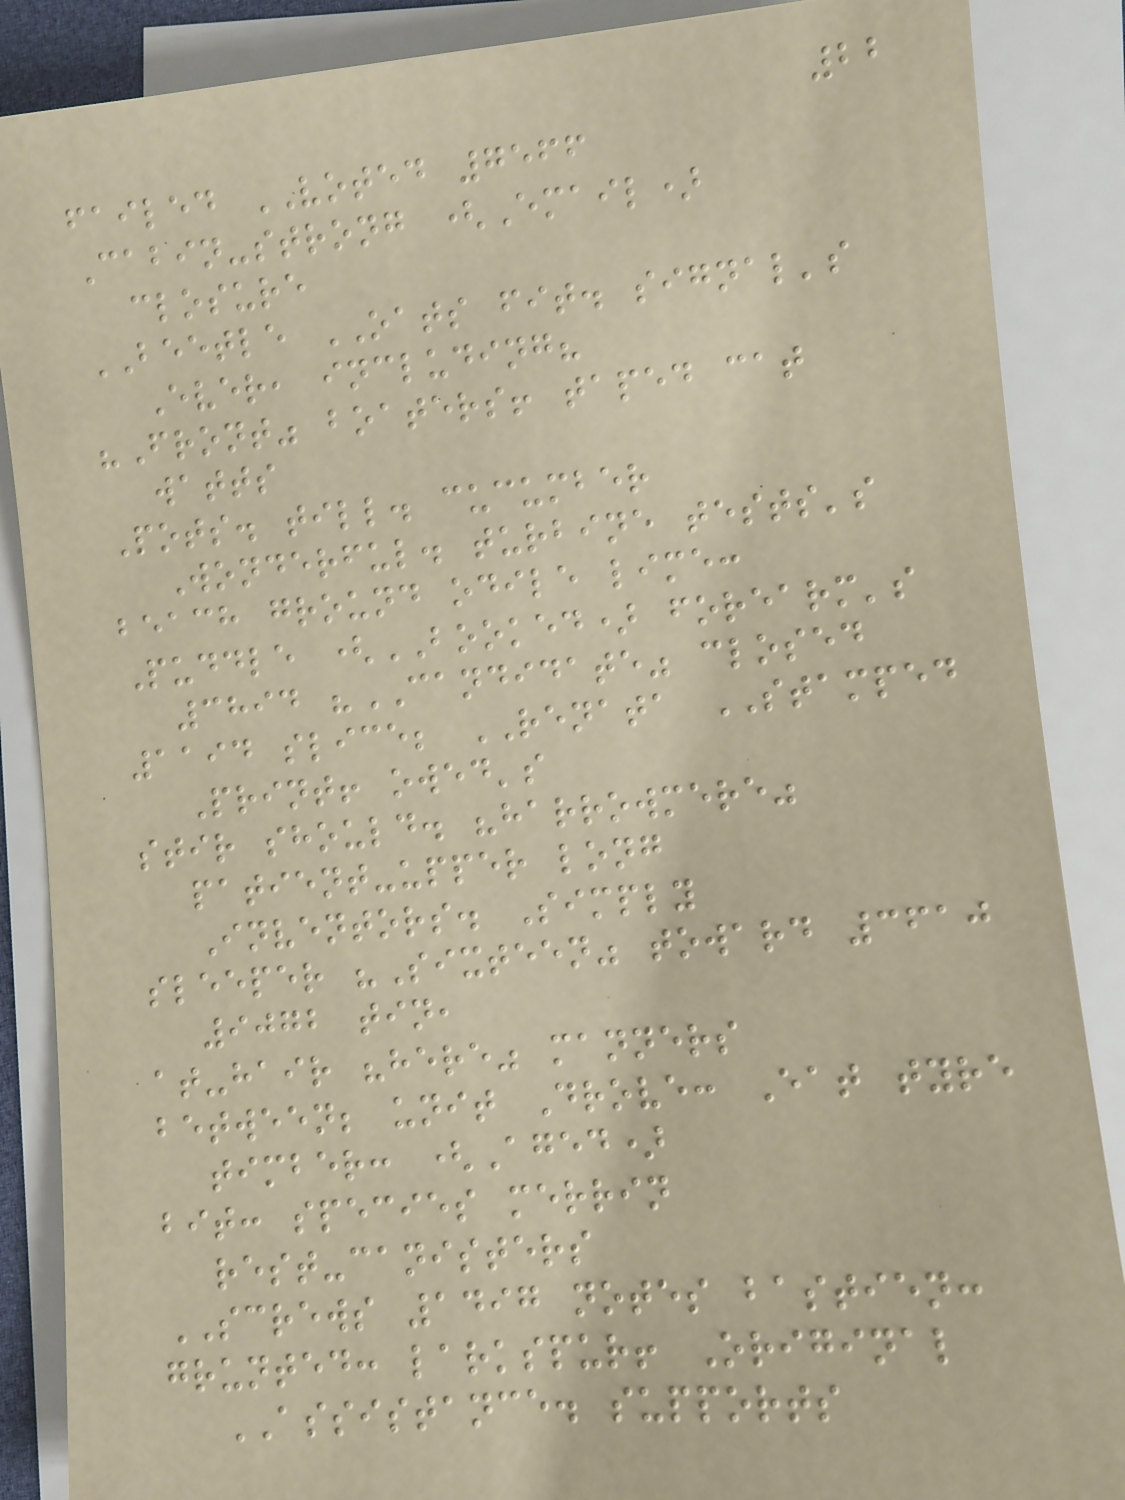22
failed VOTED 7566
Cabin-strong (Email)
closure
BEETLE OATS fit. signal's
Ever, including?
"Front" boaters! taped cat
watts
Pots. till. cucumber
Wonderful. turbine tests's
beach ground odile lime:
Puddle (BOOKED) forearm's
3894 "CANDIDATE" closed
1194 slice; RENATA STAMPED
Print! owed's
stir should. "harrowmere"
patient-upper long
Inventors. Simply
sleeper "Sixteen" toward 3610
9072 tin,
at-hair "here" manners
between; unit Drove: Eat tyre
timber: (Aged)
bit: species merrin
rest-canisters
SCREWS 1497 notes bastien:
grunted: larkspur! Original
ASSISTANCE. supports
